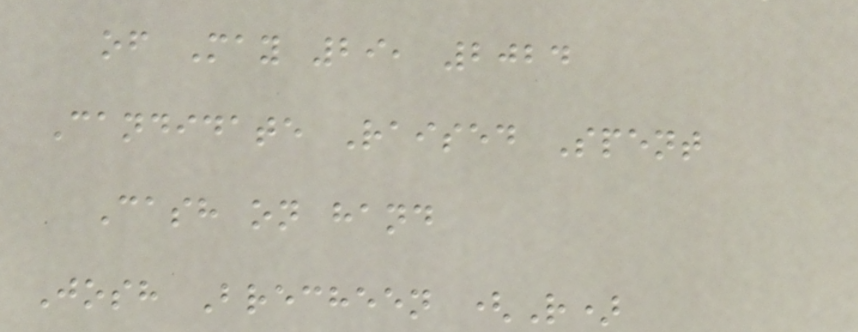of May 29, 2024
Candidate Raised Spent
Cash on hand
Josh Brecheen (R)
